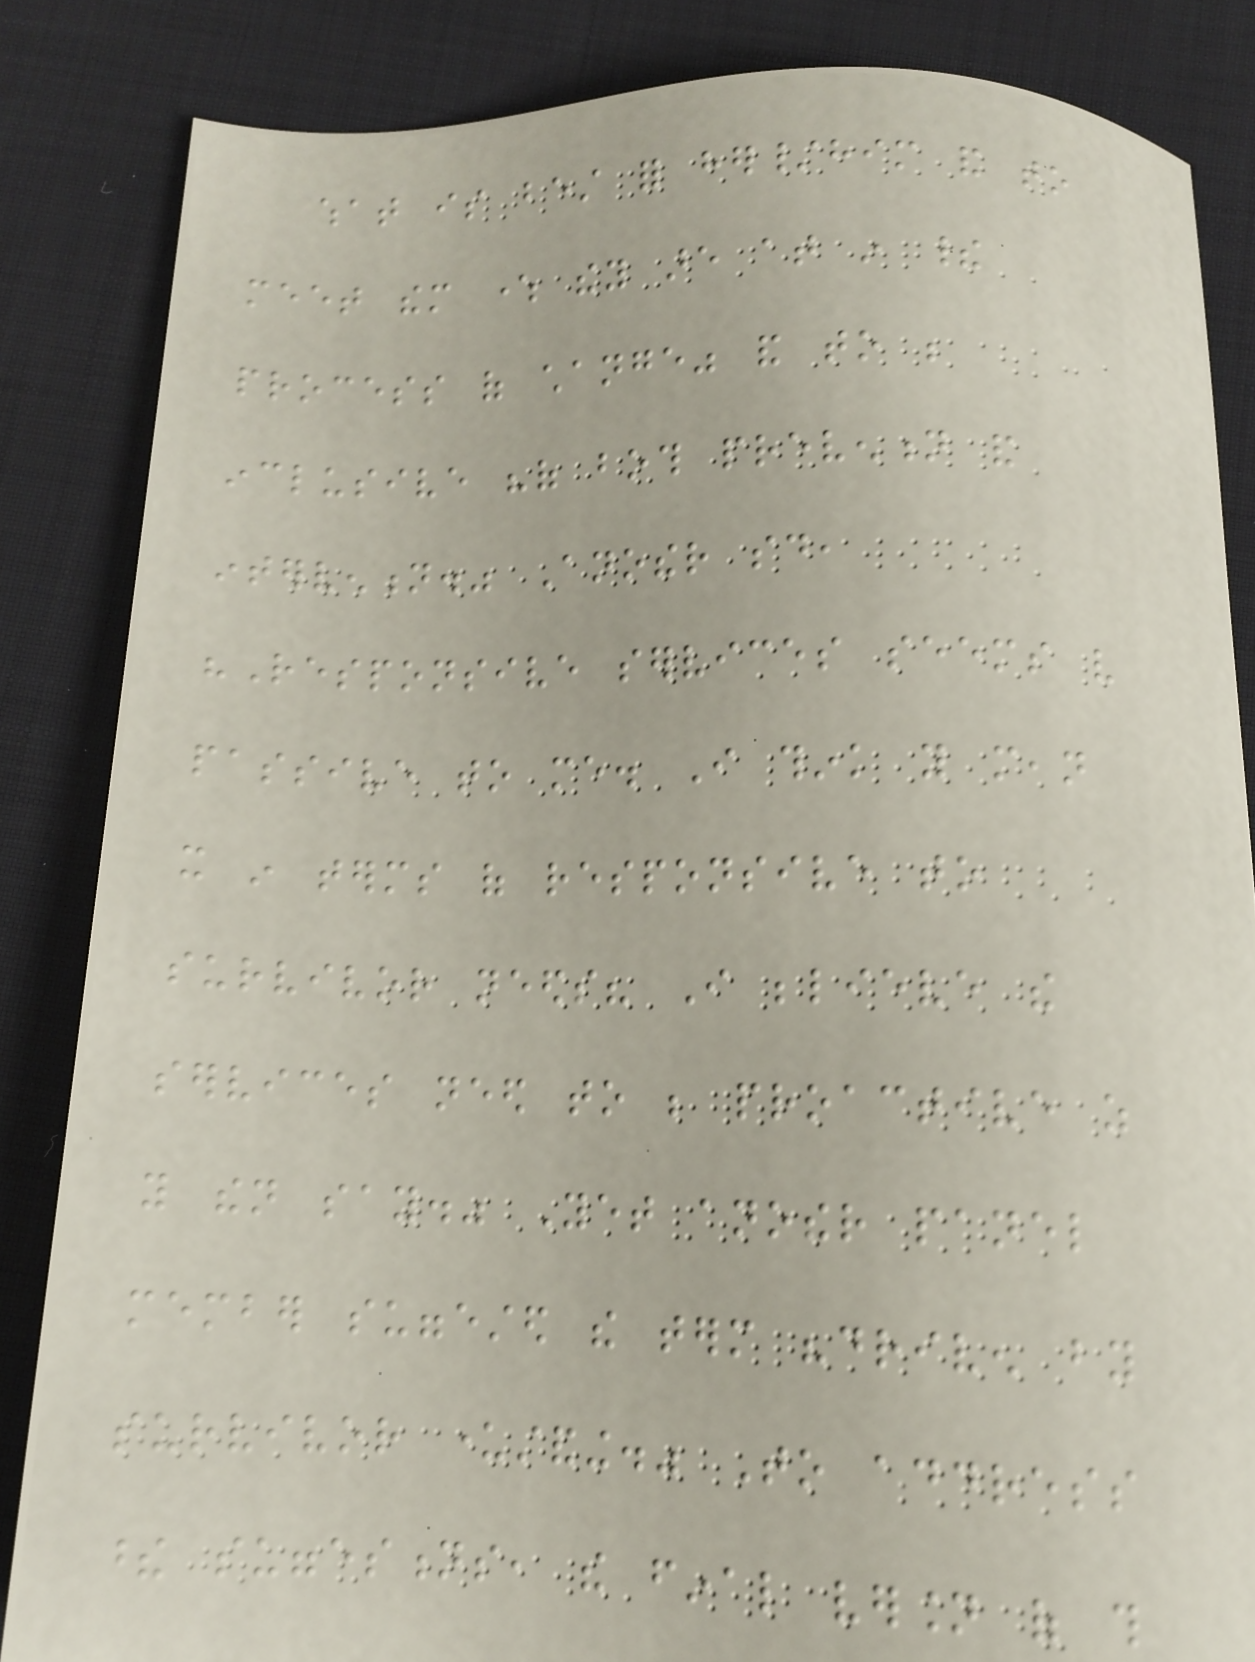what is best for her/him and to
meet them where they are at in their
process of change" and to be
inclusive "of both prevention and
intervention." Another said,
"Responsive services seems very
passive to me. I think you mean
it in terms of responsive to
survivor needs? I believe the
services need to be proactive as
you then say." Yet another panel
member suggested the term "driven by
survivor understanding." To address
these suggestions, the final version of this
